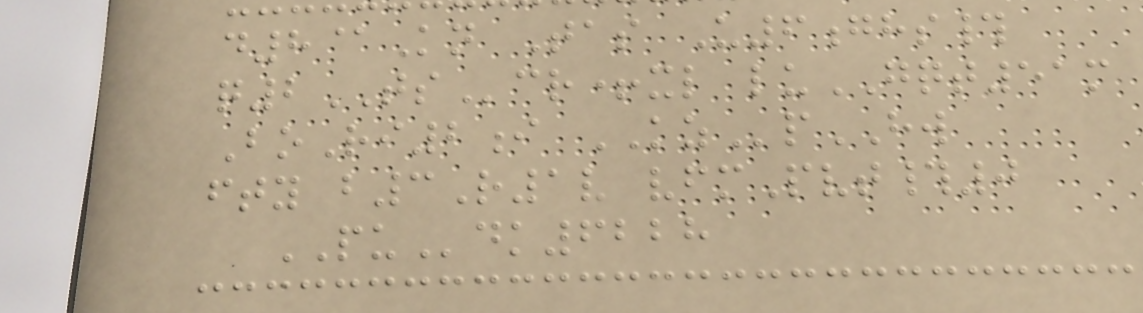d8@Kn Tas U6ghs#
q2TScr+xl luGQT51m
BoRi2i KZpHW
fty b3R1v vfmPvt#0
PUdk6228
